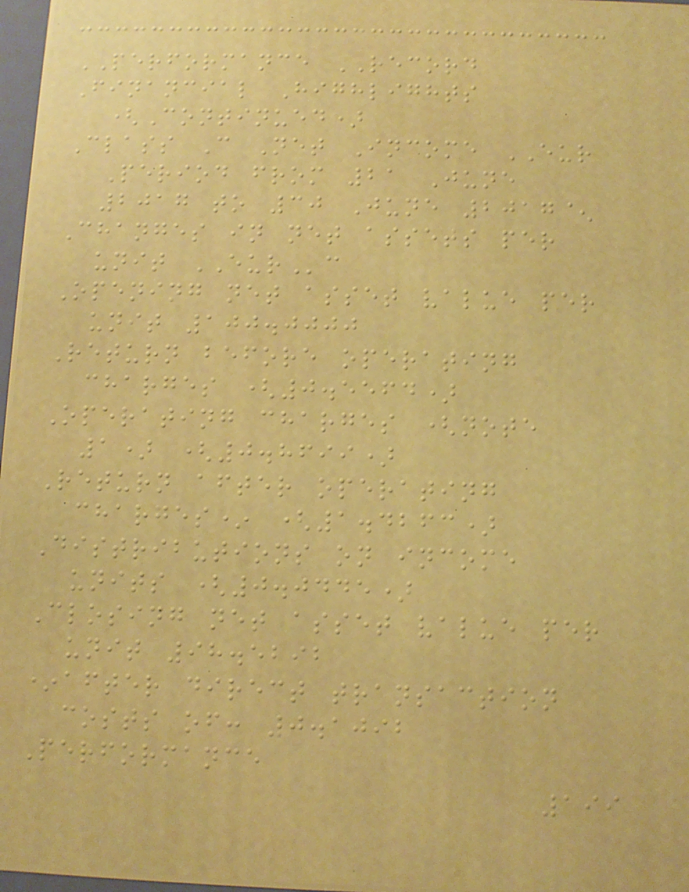PERFORMANCE RECORD
Financial Highlights
(Continued)
Class C Net Income EUR
Period from 21 June
2017 to 30 June 2017^
Changes in net assets per
unit EURc
Opening net asset value per
unit 100.0000
Return before operating
charges (0.5564)
Operating charges (note
1) (0.8699)
Return after operating
charges* (1.4263)
Distributions on income
units (0.0445)
Closing net asset value per
unit 98.5292
*after direct transaction
costs of: 0.1092
Performance
199
